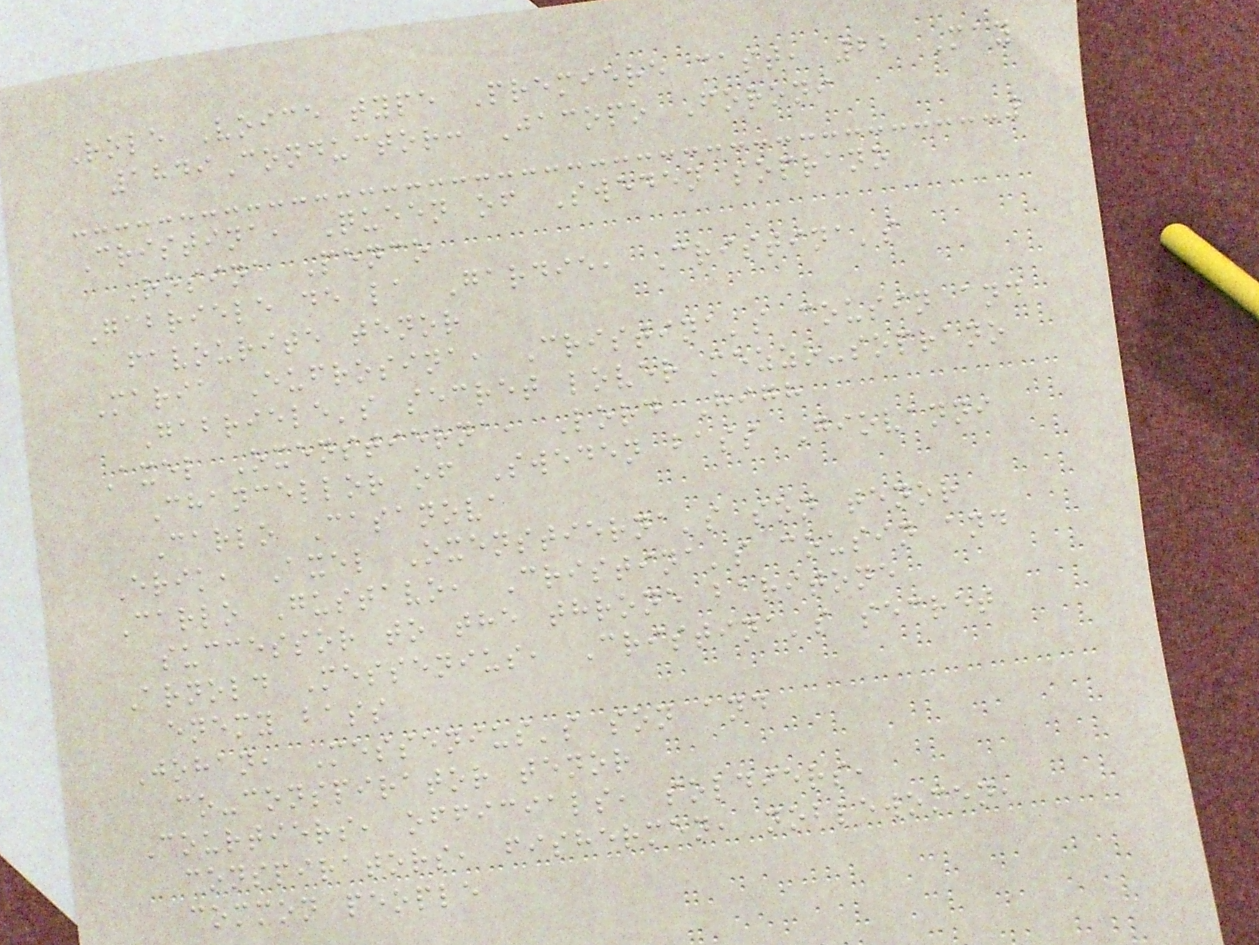Role Voice type Premiere cast, 22 May
1849Conductor: Jacopo Foroni
Cristina, Queen of Sweden soprano
Rosina Penco
Gabriele de la Gardie, Cristina's
favourite tenor
Maria Eufrosina, Cristina's cousin and
Gabriele's secret lover mezzo-soprano
Axel Oxenstierna, Lord High
Chancellor of Sweden bass Giovanni
Carlo Casanova
Erik, Axel Oxenstierna's son tenor
Carlo Gustavo, Cristina's cousin and
successor to the throne baritone
Arnold Messenius, Cristina's secret
enemy bass
Johan, Messenius's son and
co-conspirator tenor
Courtiers, officials, soldiers,
conspirators, fishermen, noblewomen,
common people
